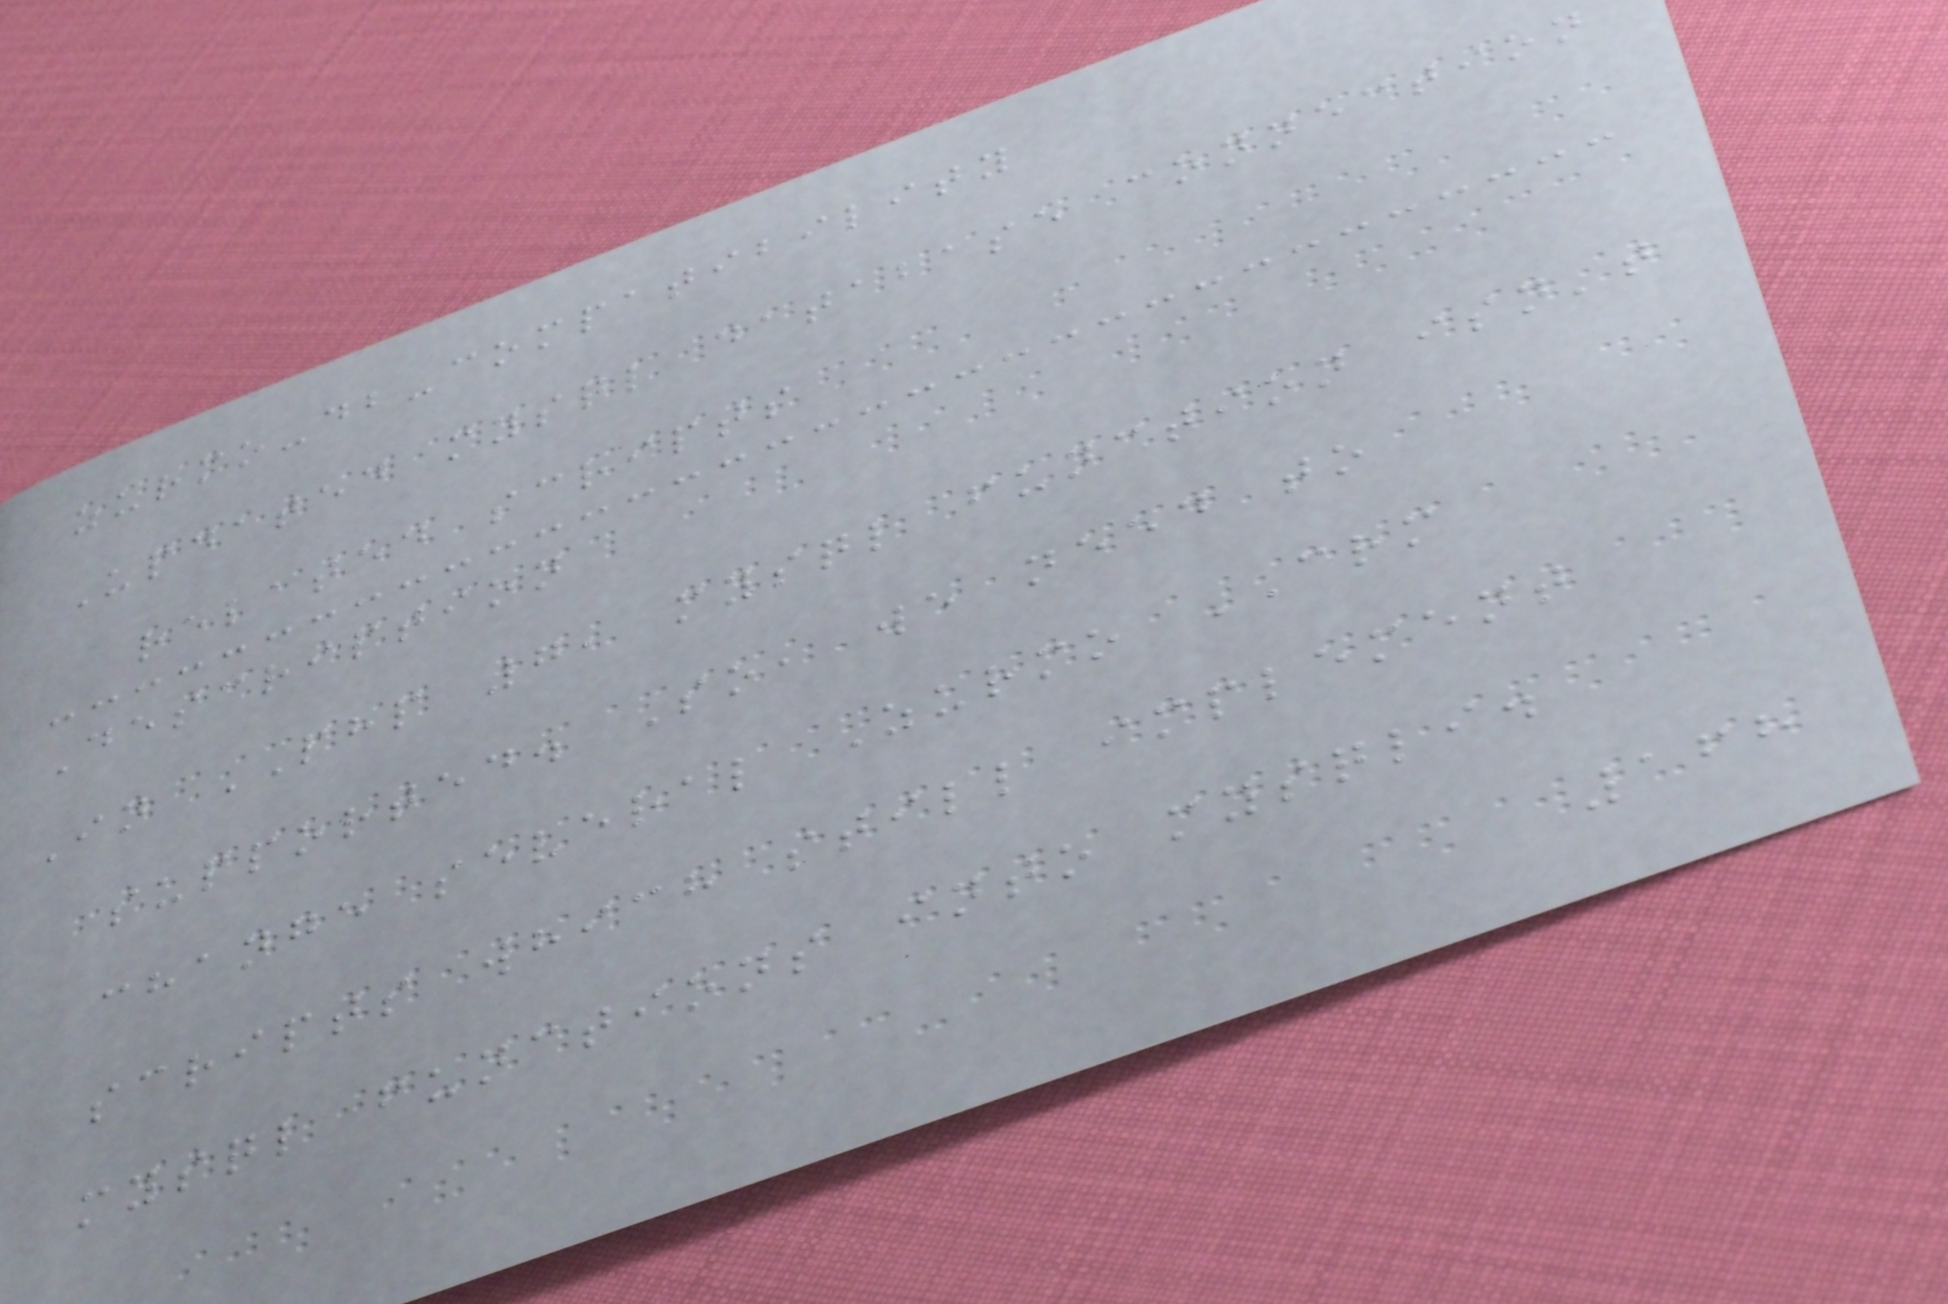zurmo-db-compatibility
Updated mysql database connection
related scripts
Description
In PHP 7, mysql function isn't
supported. So, we need to
change several Zurmo CRM
scripts which still implement
mysql functions into mysqli.
168
